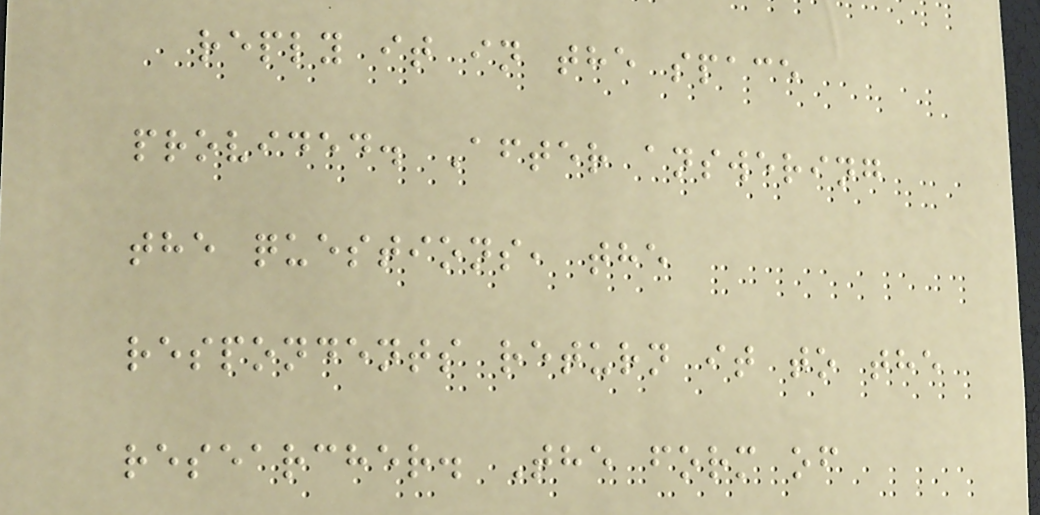reply it in the space
provided. After answering
the questions, the
respondents return it to the
researcher. The form of
